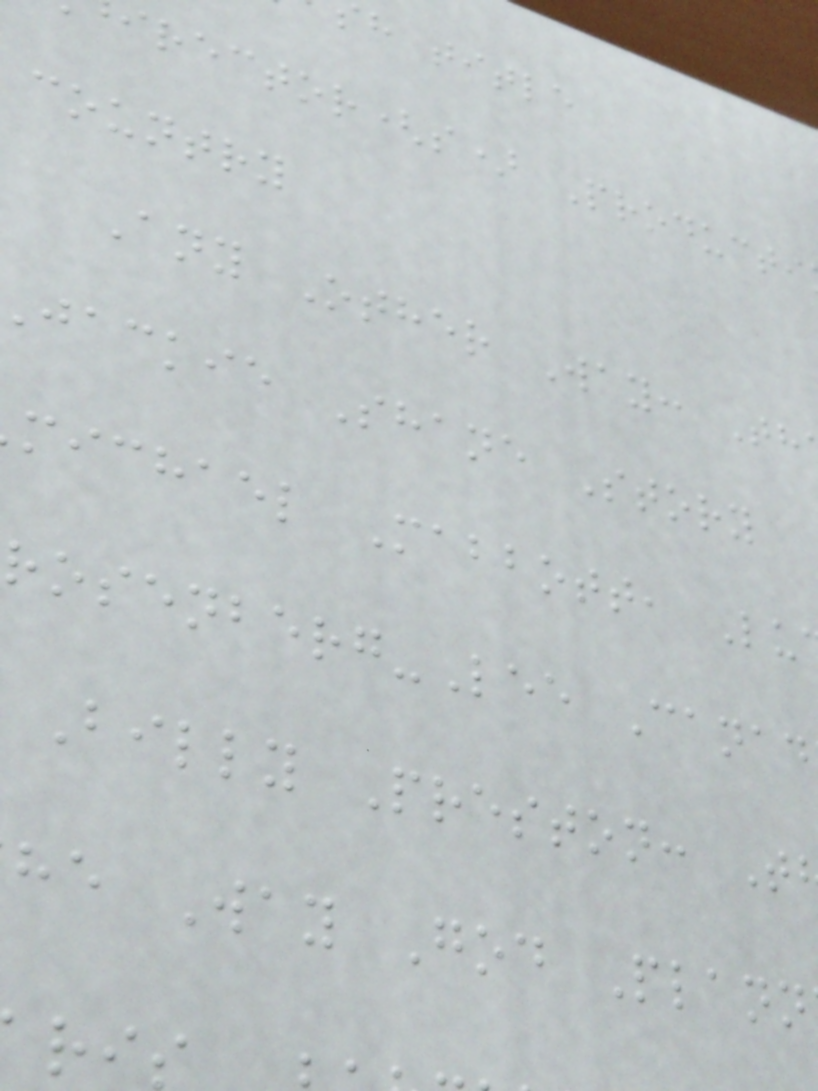h title
irector(s) Producti
country
Any Other Way: Th
jackie Shane Story
michael Mabbott, Lu
osenberg-Lee Canad
Billy Preston: T
he Way God Plann
